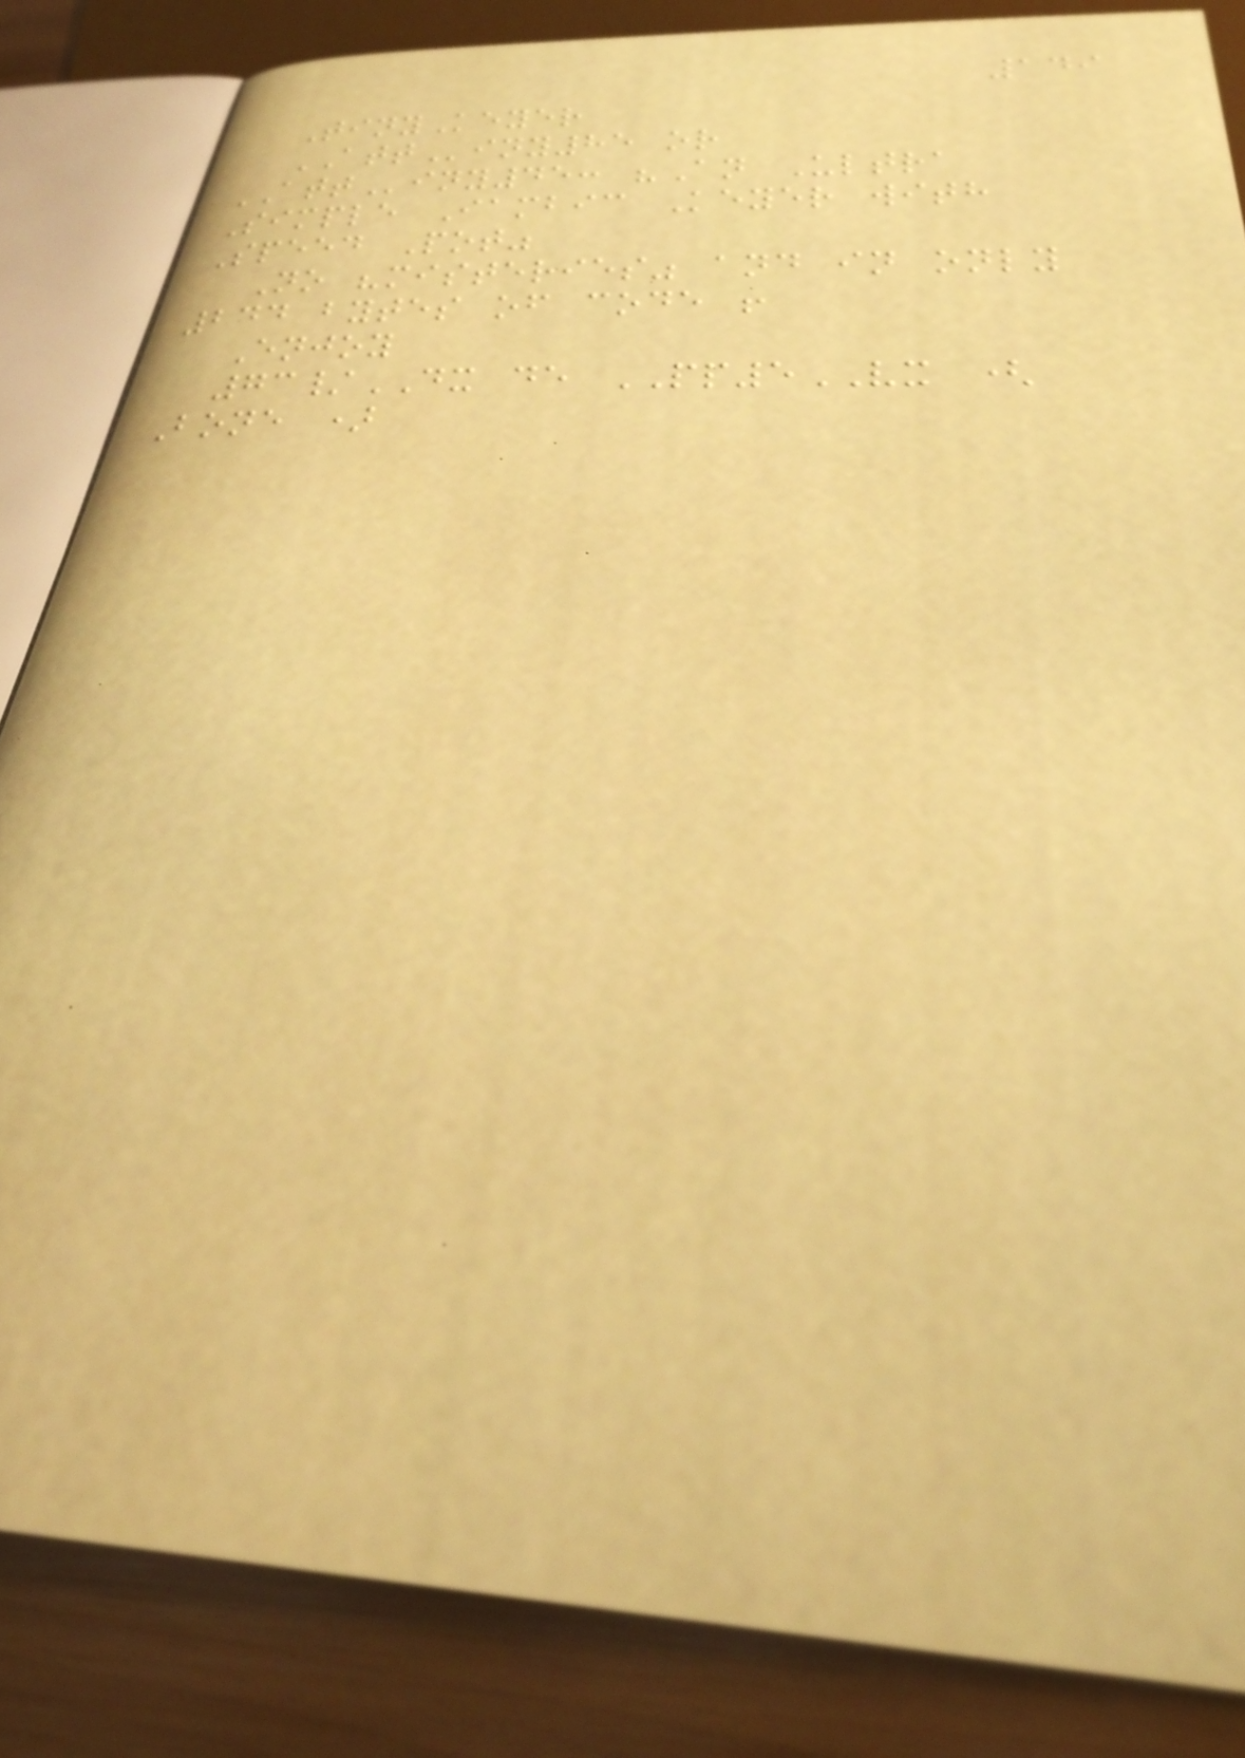149
TinyKeyer
ATTiny85 or
ATTiny45: "An Ultra
Simple Iambic Keyer with
Speed Pot"
No "misteries" and in only
244 bytes of code !
Enjoy
73/DX de PP5VX (
Bone )
